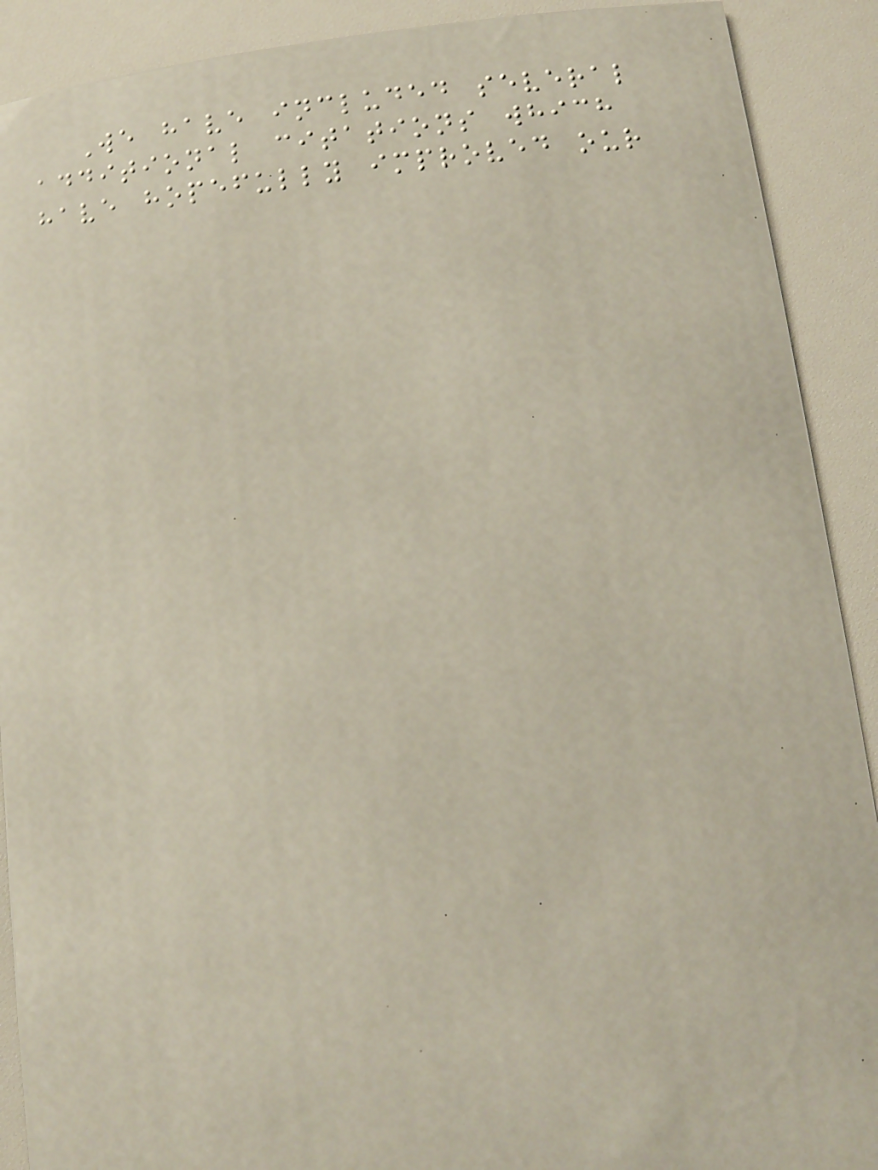We have included several
additional citations which
have hopefully improved our
